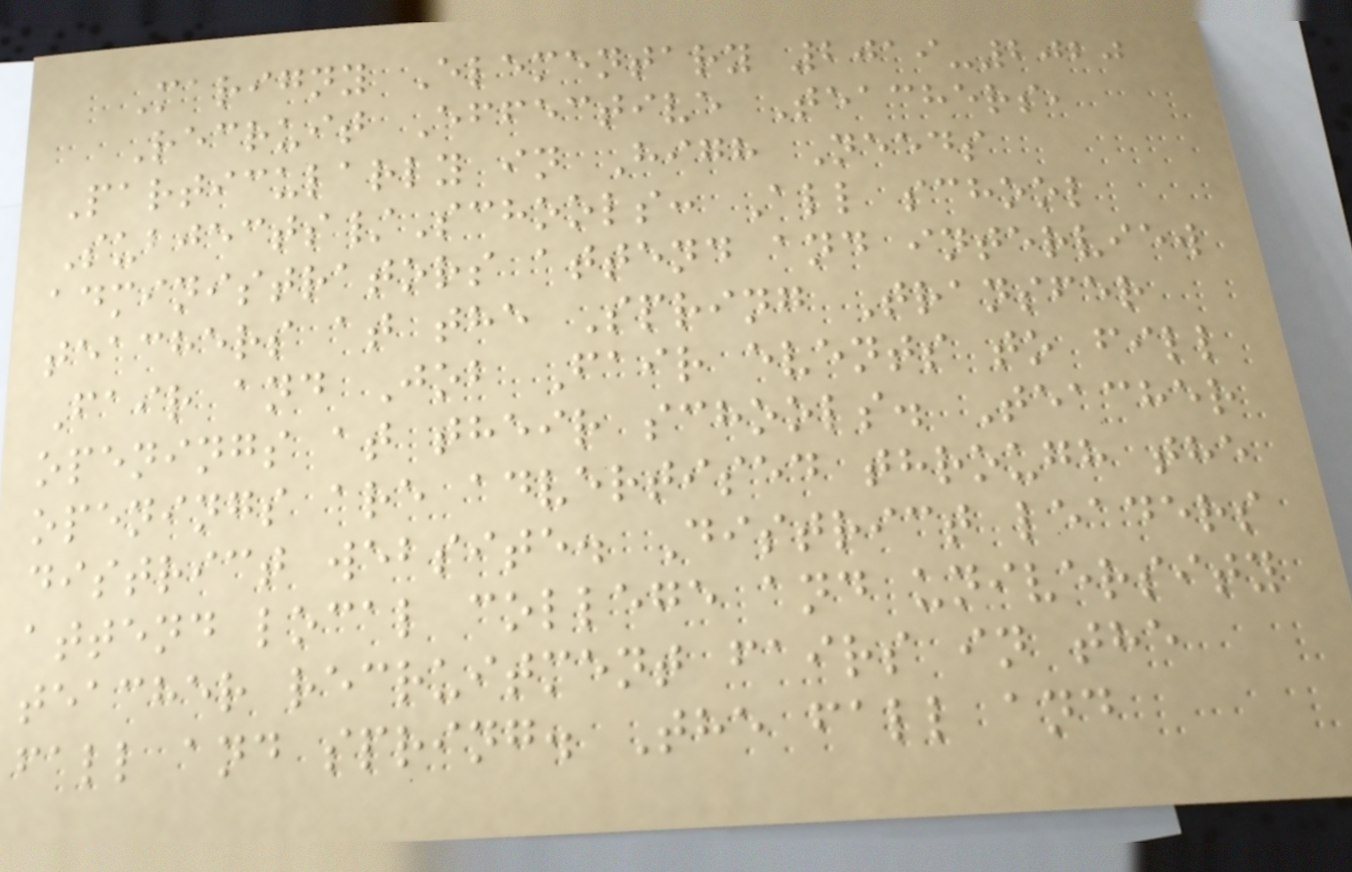Marigny Elementary 2019-2020
Recruit Effective Teachers,
Particularly in High Needs
Subjects/Schools: All school
administrators attend and interview
teachers at the Spring Transfer
Fair and Job Fair events to fill
openings at their schools. Teacher
openings are advertised through the
district website. District leaders
attend local college and university
teacher recruitment fairs in the
fall and spring. The fall and
